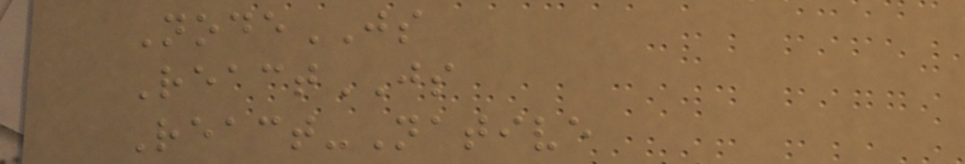NodeJS
ReactJS
React-Native
